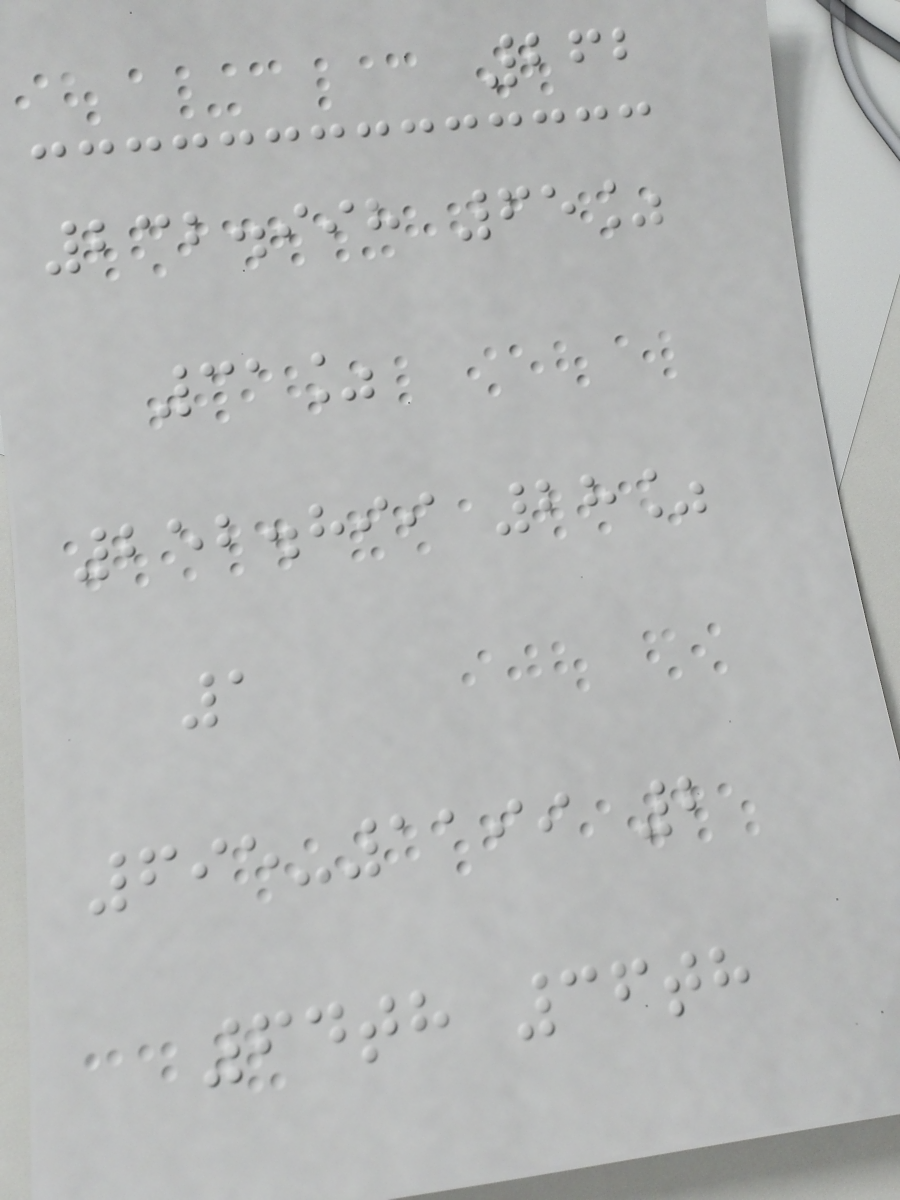262
232.998 65%
31%
252.899 28%
1
695-1199 2
64th 36th
